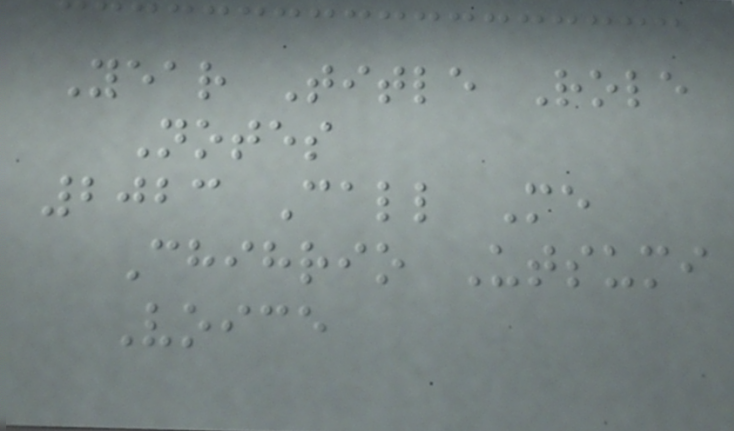Year Title Role
Notes
2023 Call Me
Chihrio Utsumi
Voice
